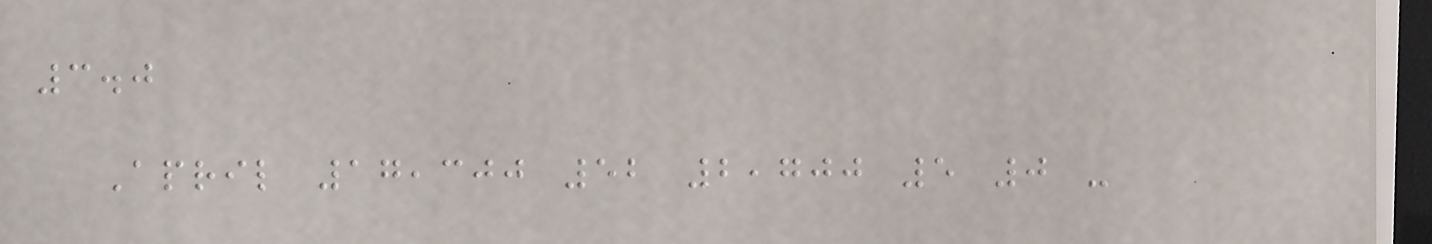3.0
April 17,300 52 2,700 5 0 -
